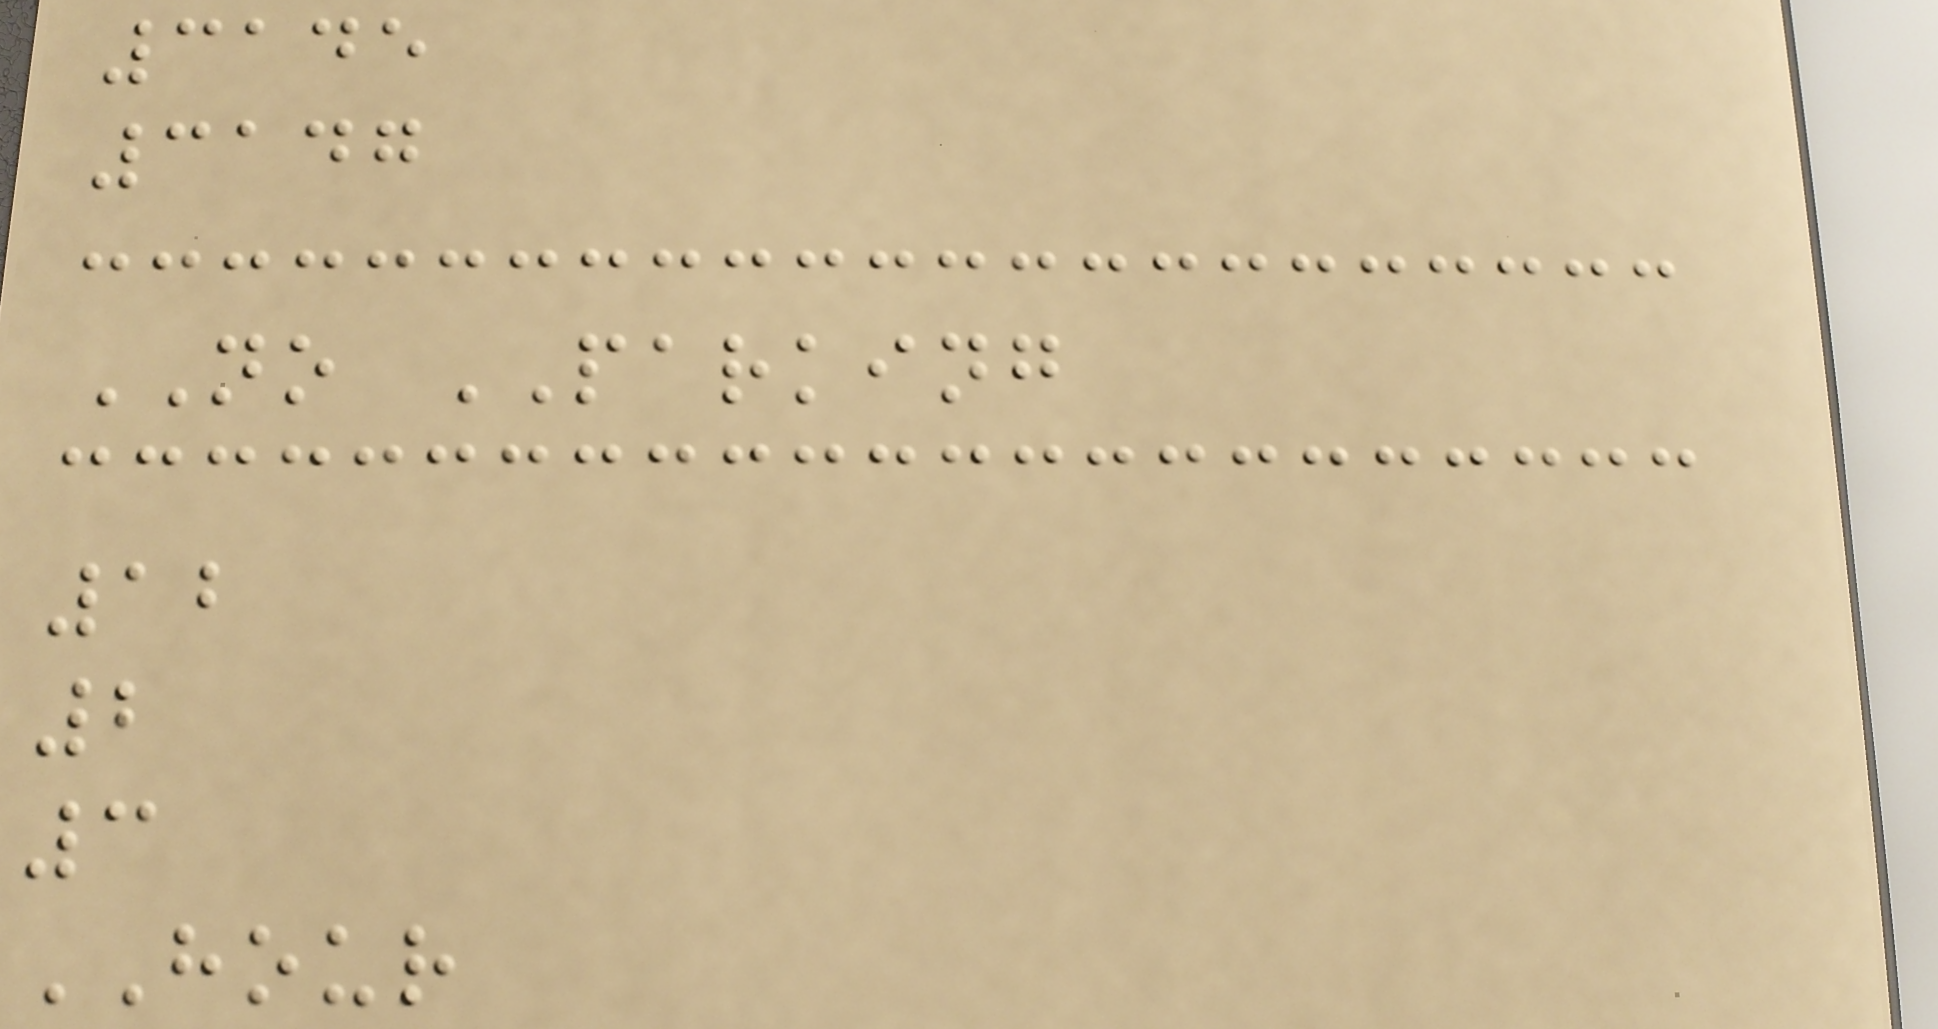3145
3147
NO PARKING
12
2
3
HOUR
